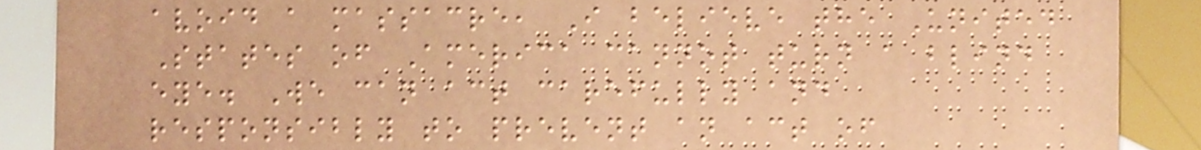avoid a massacre, I believe the United
States of America cannot turn a blind
eye. We can act carefully and
responsibly to prevent an act of
